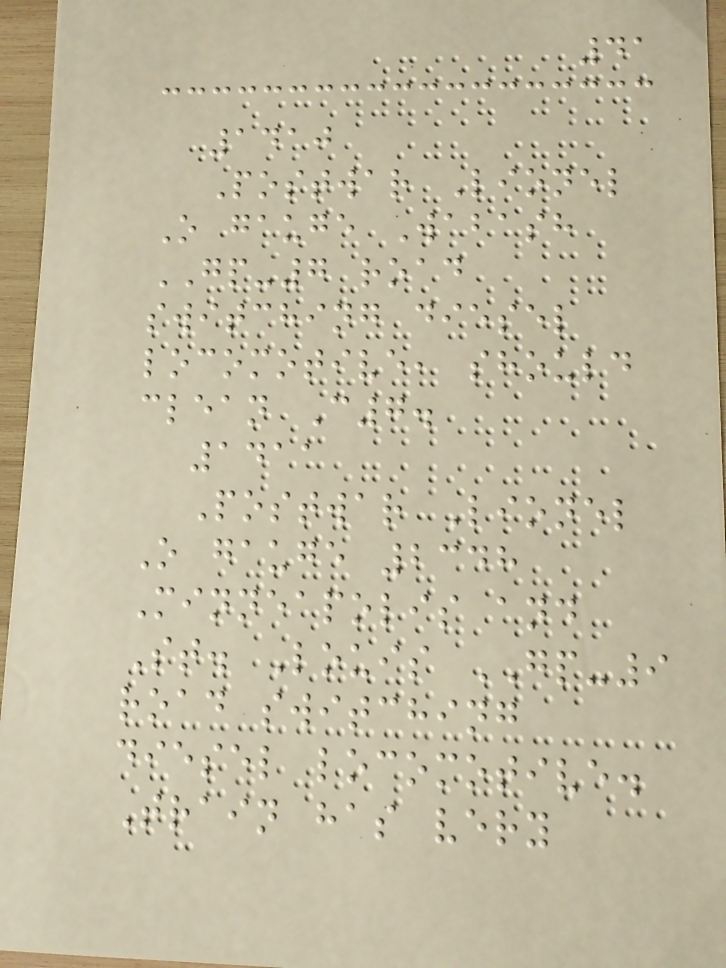41
1410
Postwar Lionel
O gauge Wabash
GP-7 road
switching diesel
locomotive, should
clean C7.
1411
Postwar Lionel
O gauge 2348
Minneapolis and
St. Louis GP-9
road switching
diesel locomotive.
Train has very
